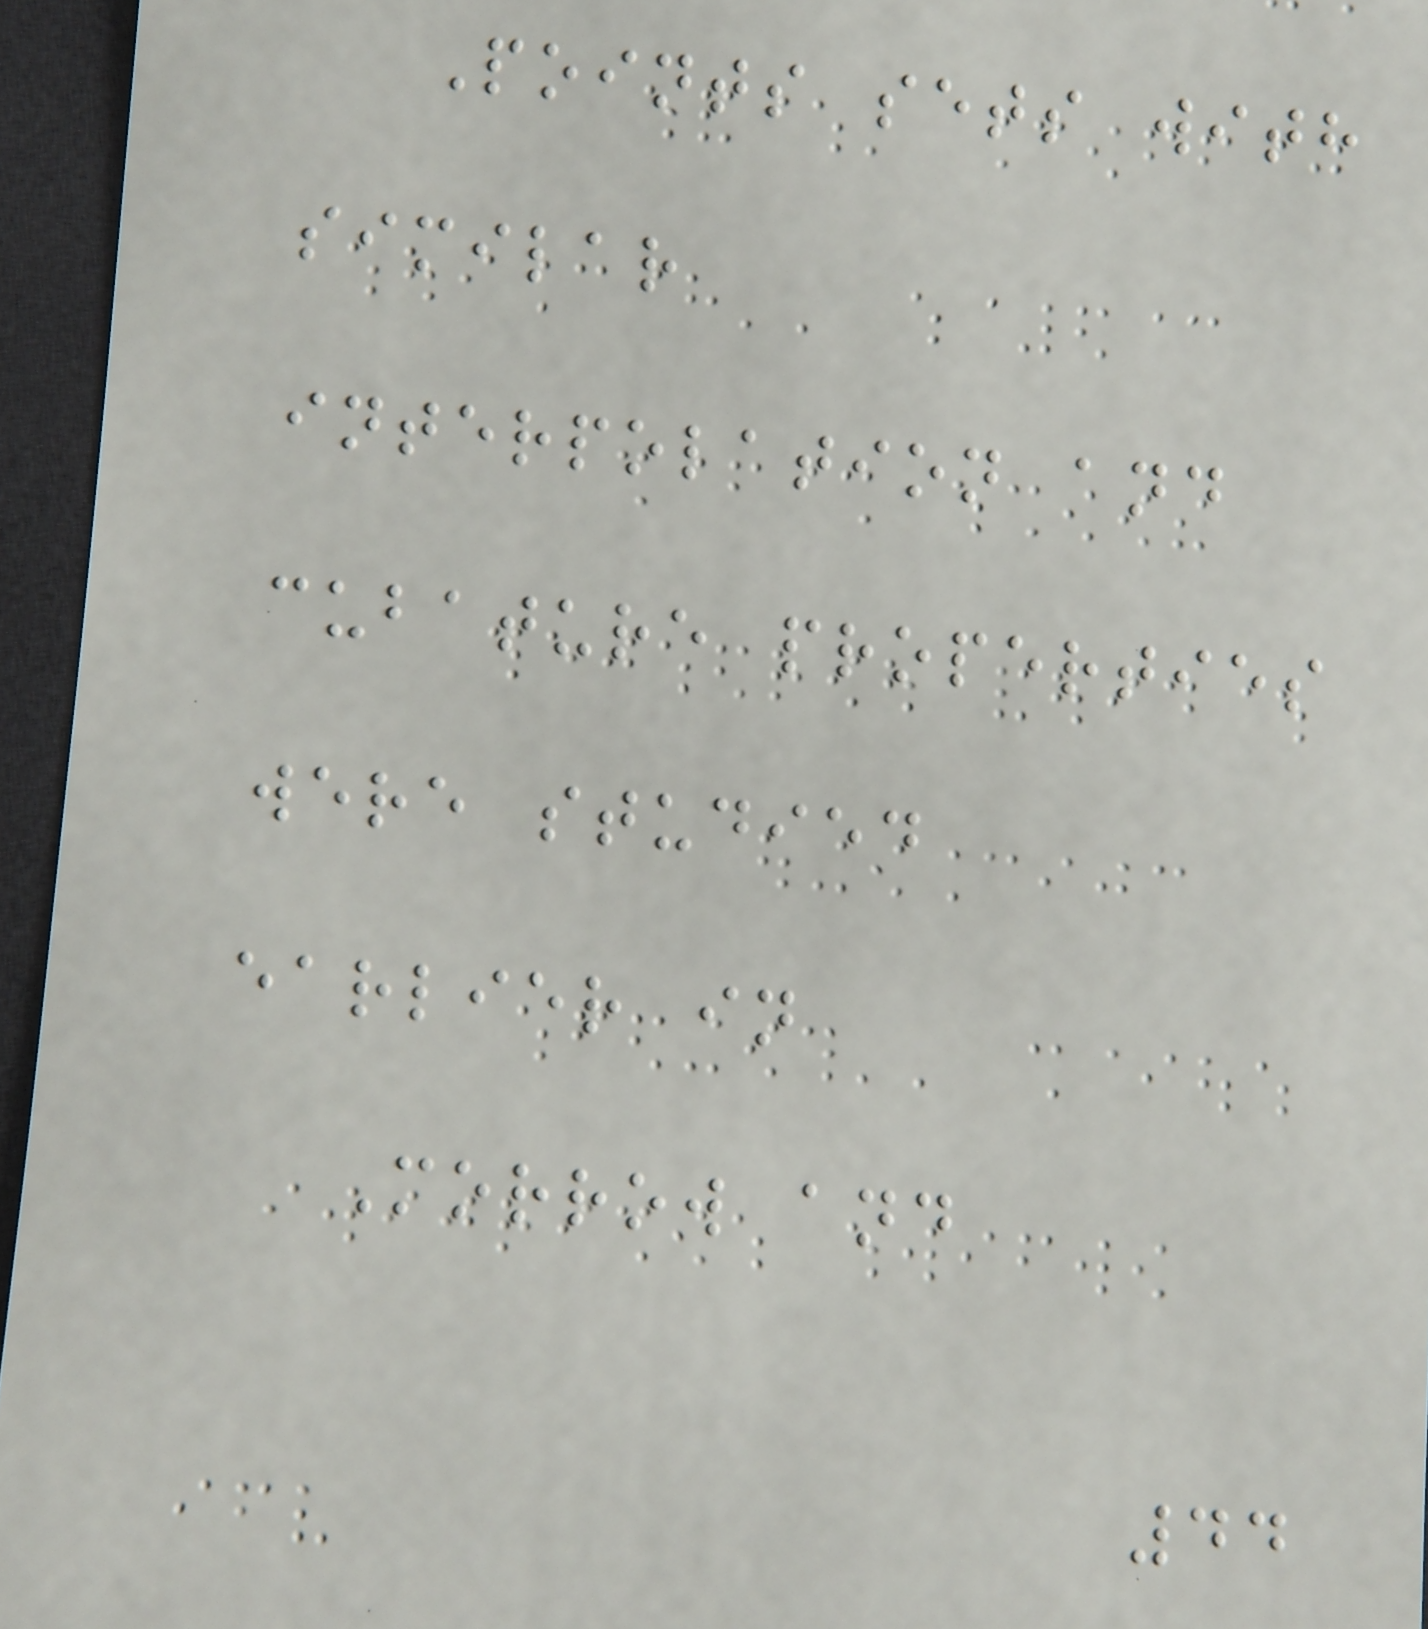Points sets with
similar
interpolation and
cubature properties
were studied
earlier in
Morrow and
44
